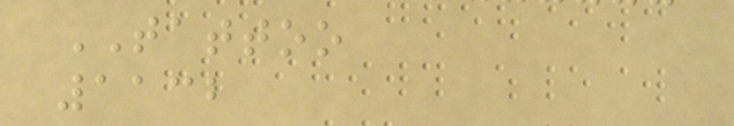TATTOO
1132
